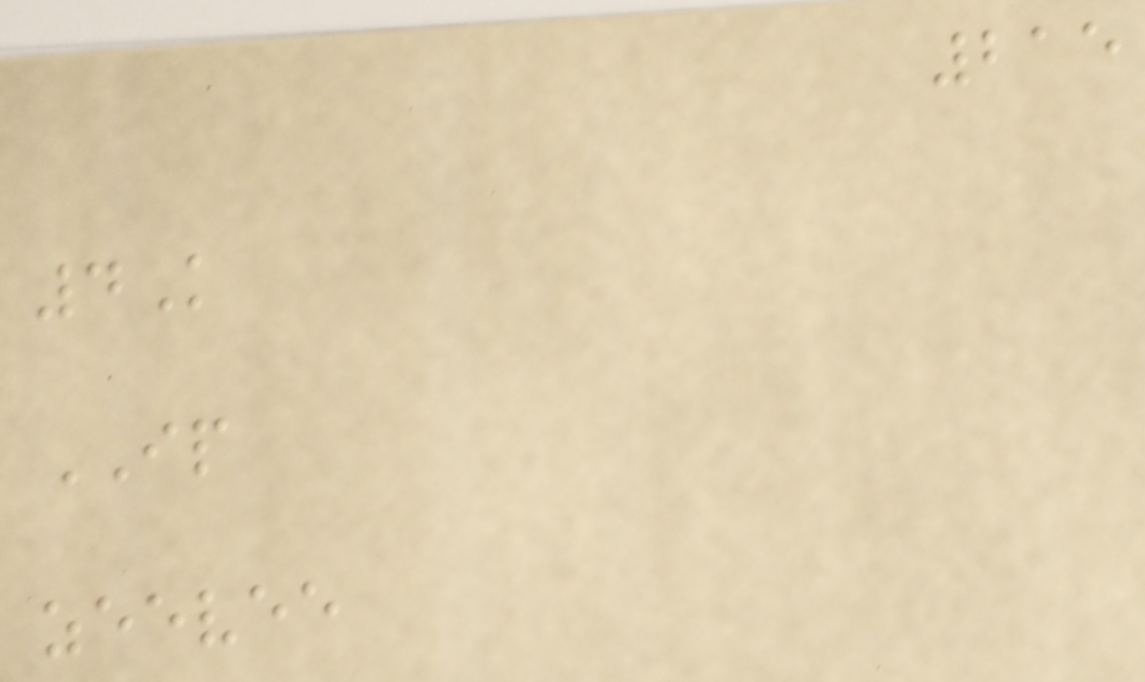215
4K
IP
zeevee
